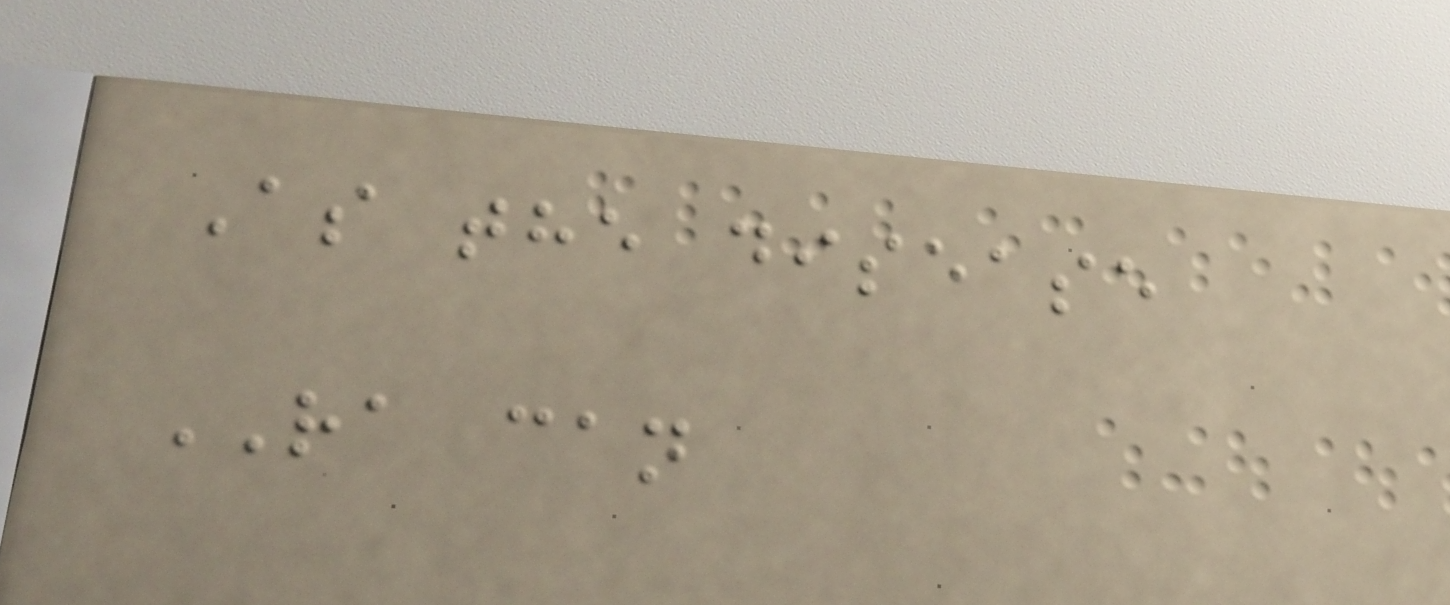As the disease
RA can
